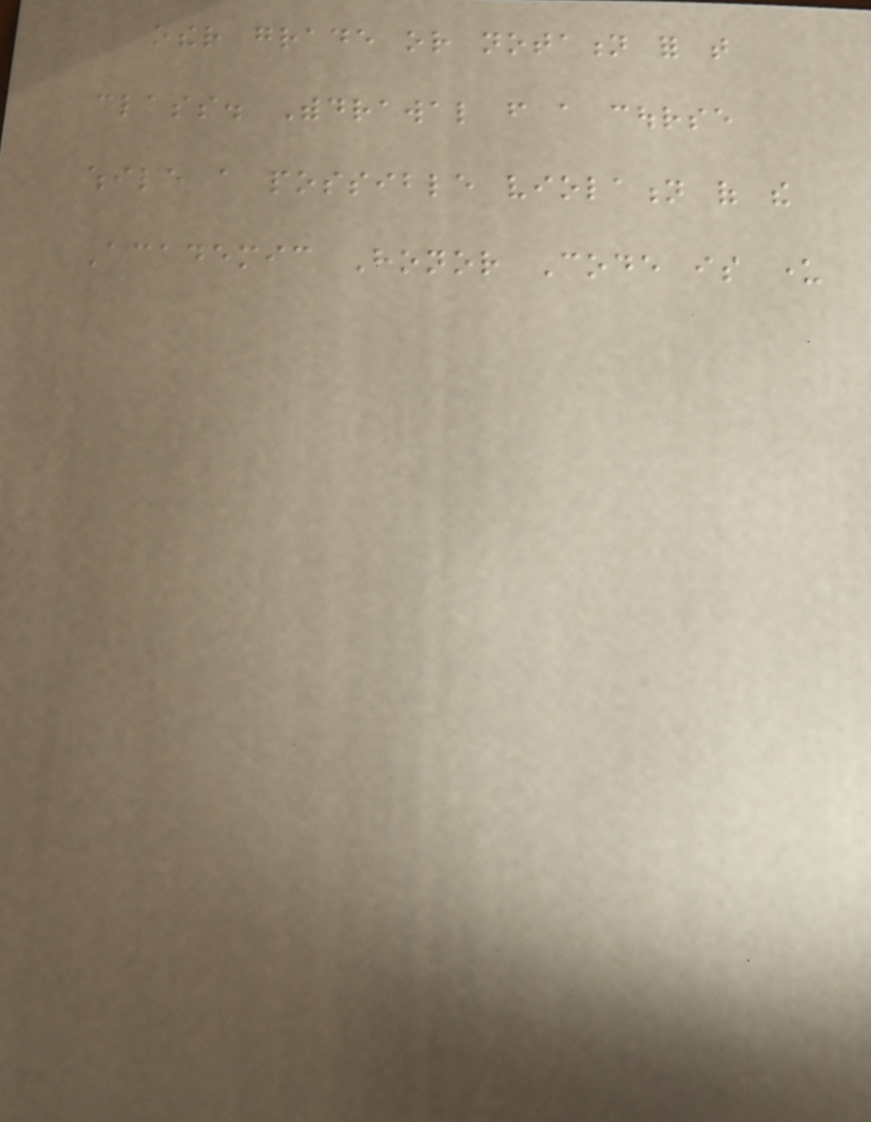other grade or notation for that
class. Withdrawal from a course
while a possible violation of the
Academic Honor Code is under
